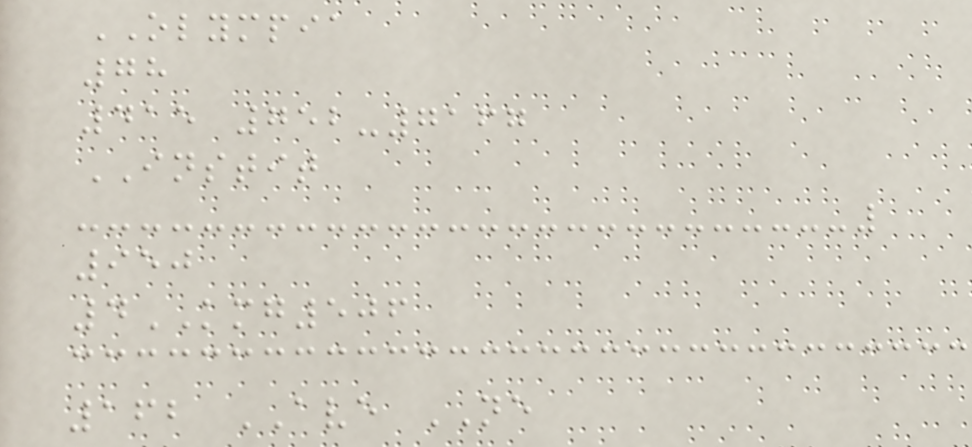OLYMPIA
78
415 752-7167
INSTIT
950
4KMG506
162 AVE NE
